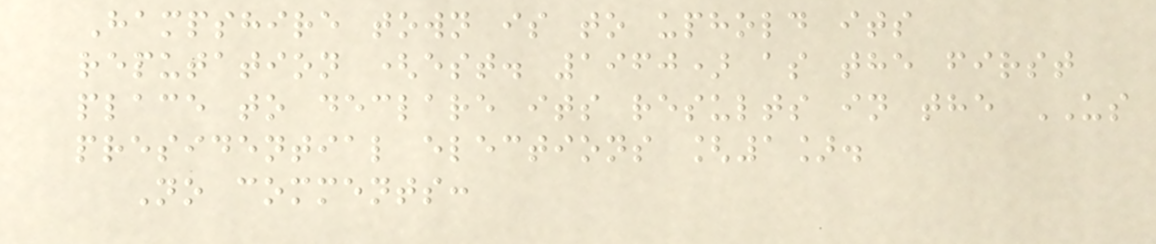Hampshire town is to uphold its
reputation (est. 1960) as the first
place to declare its results in the US
presidential elections [1].
No comments:
